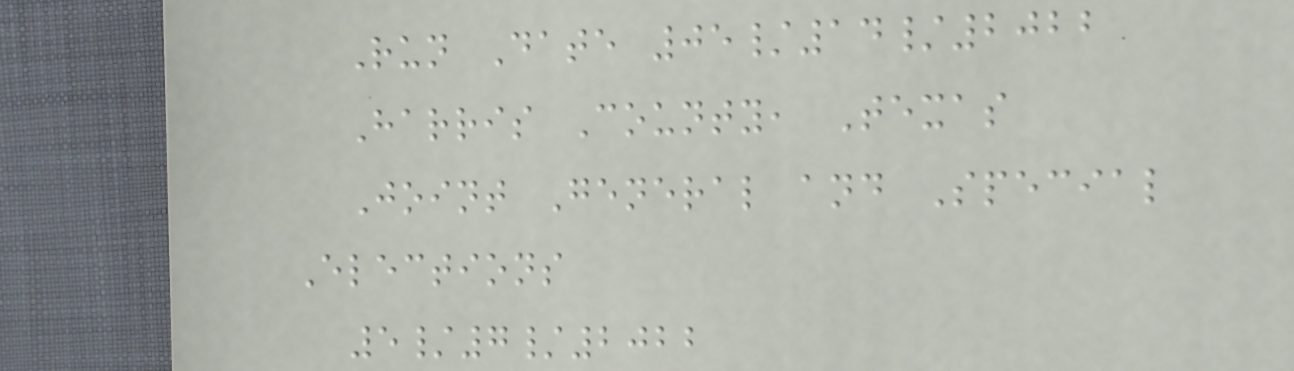Run Date 05/14/2022
Harris County, Texas
Joint General and Special
Elections
5/7/2022
